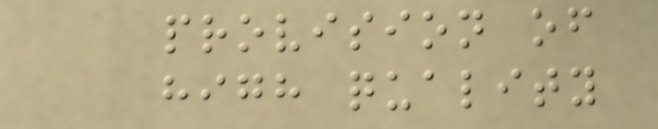provision of
high quality
